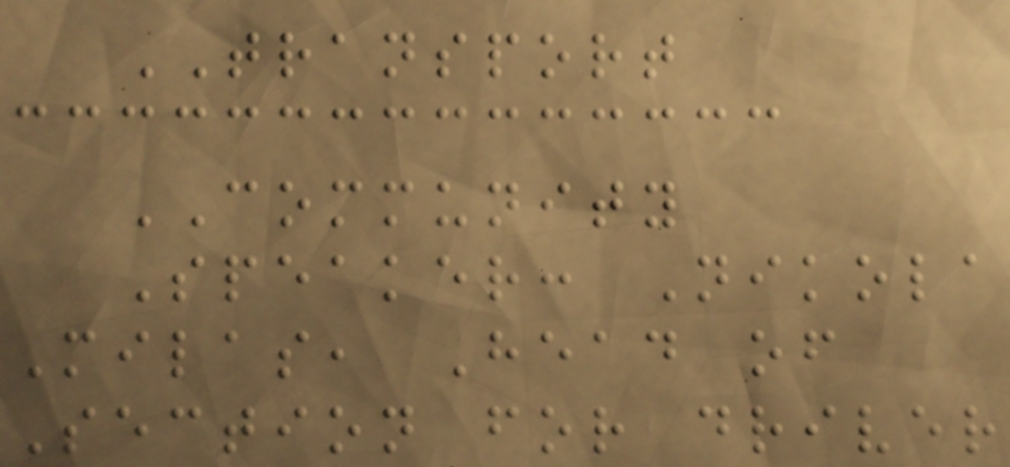TRANSPORT
COMMUNITY
Speaker: Nikola
Milas, Head of
Section for driver
